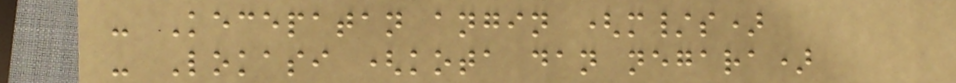- Kecepatan angin (m/s)
- Lokasi (kota dan negara)
